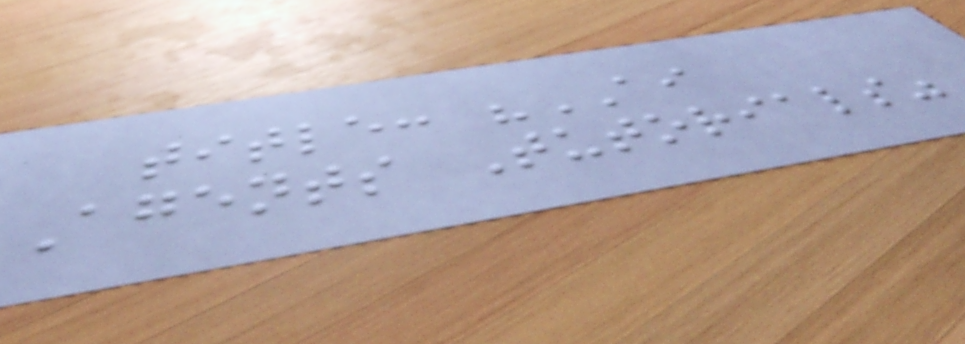title: "AI
Agents Tutorials"
